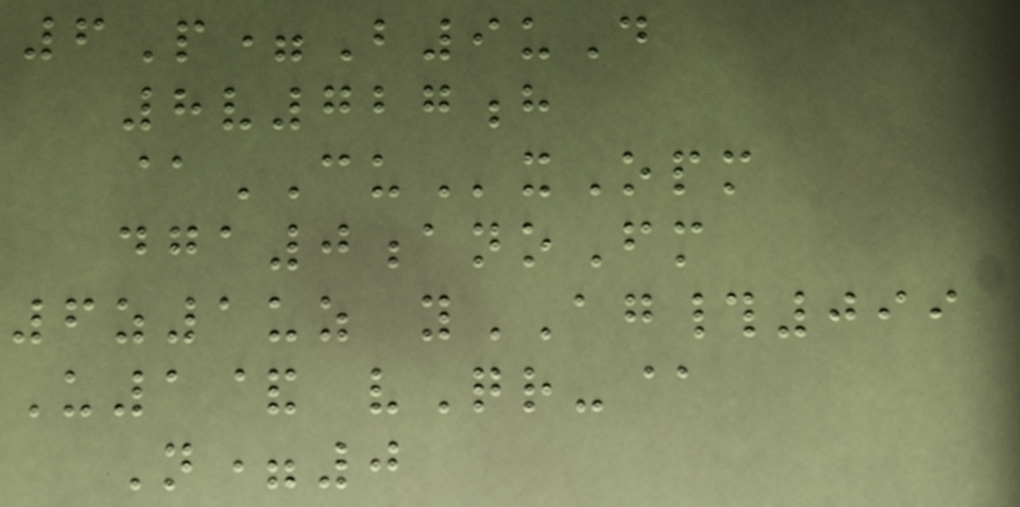6P=B9uD
8v727h
@CUxOpm
dga0anoFm
6z1uz yAG#099
U1& vQr-@
N=0
